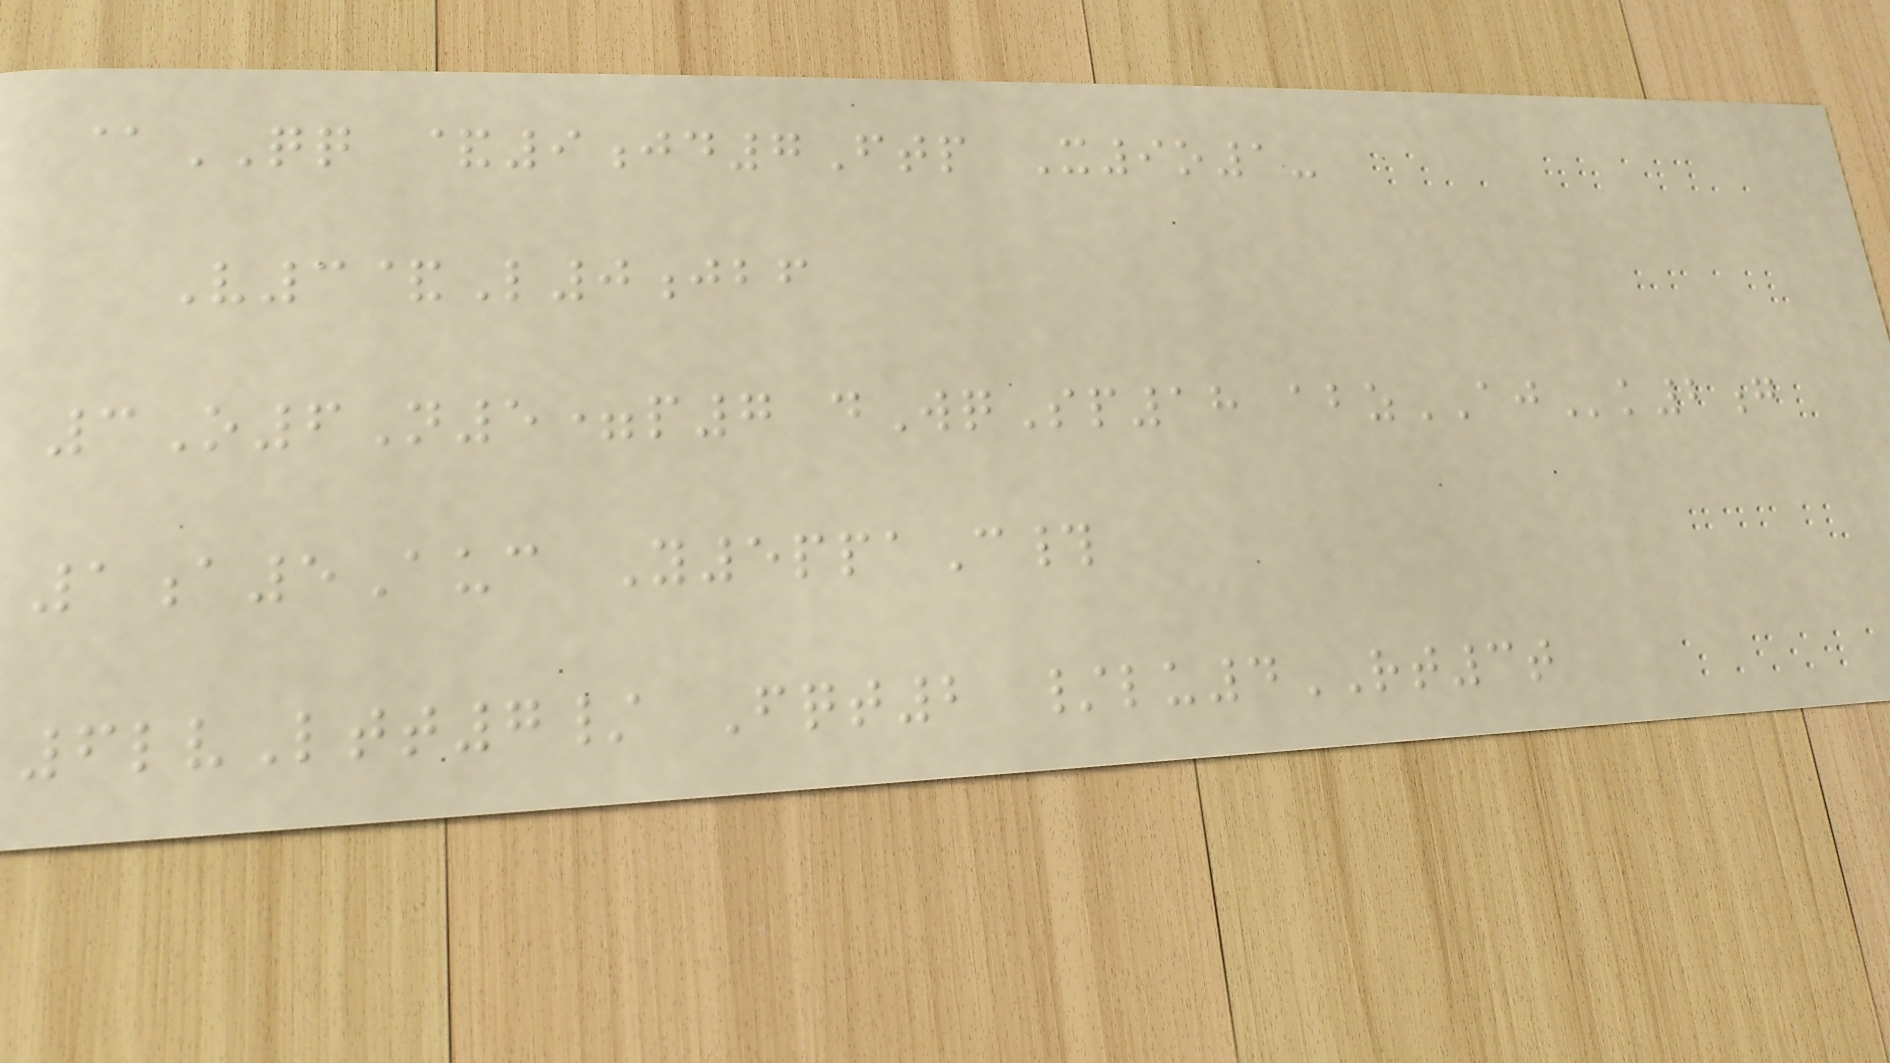@QQ &9jd7Ftp X9o1-
V3&L0jbf
3O6N5=p7 dWqSp18 abzAJk2g
1a5Auc Y5ppaC#
6lvLtt7/ Fqt2 /lu4RT3t
